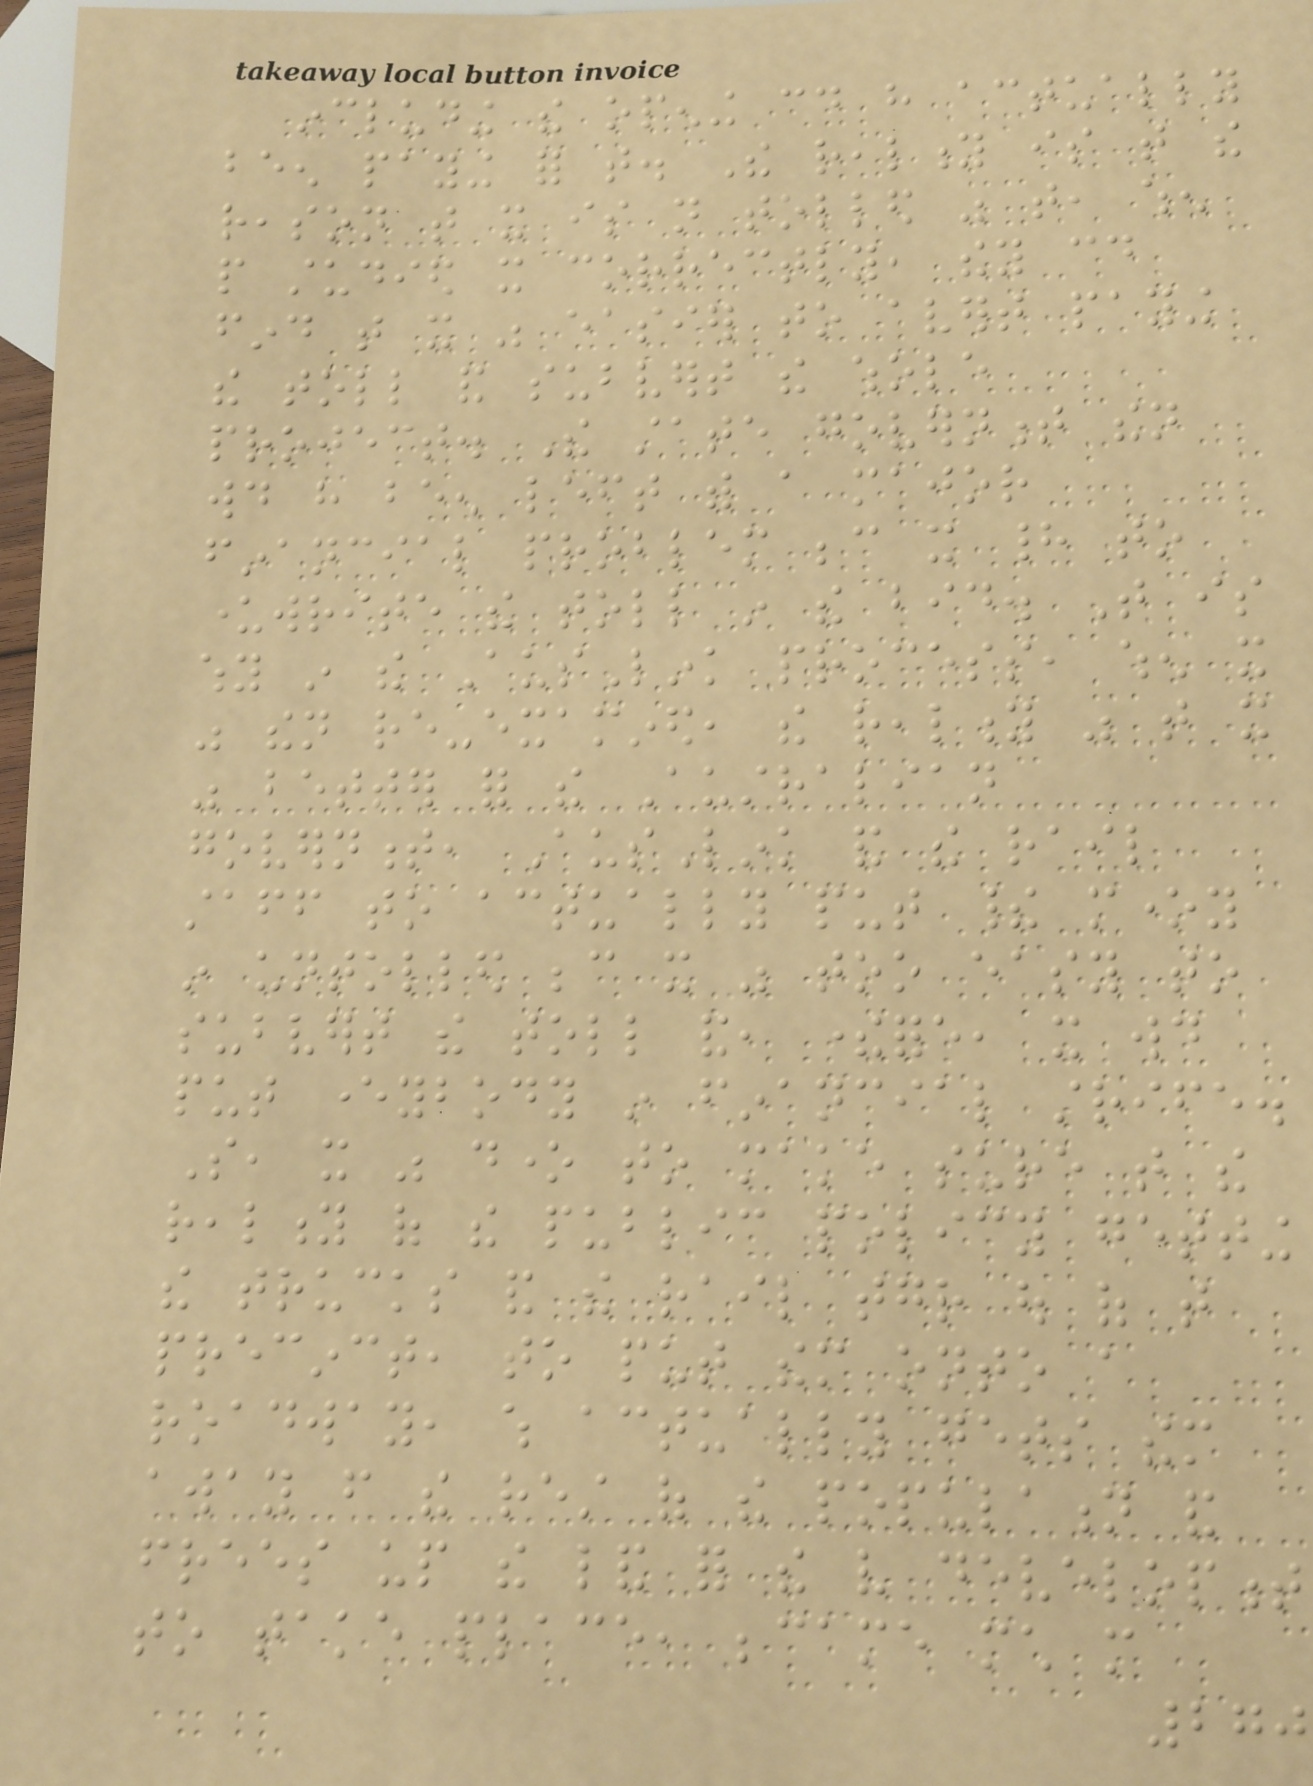including the opening could have actually
been paying for that. The reality is that the
reason that it is not tolled was that, when
people studied it correctly, they could
find that it was easier to avert paying
the toll and subvert the whole
project. The state government then
would have been left with a major
financial problem because it had to
underwrite the toll in the bid. That is
why in the AusLink process, when it
was then re-examined, the reality was that it
was better for the Australian
government, AusLink and the rail
staff to actually put their money
in untolled because it was too easy to
subvert the toll and, therefore, it would
put everybody in financial strife.
So, it was done to make sure that the
reality of the public policy getting
the trucks and the rail together out of that
precinct, to put them onto a
roadway, which actually gets them
away from the rest of the population and
frees up the land for the very development
to take place, became much more
270
